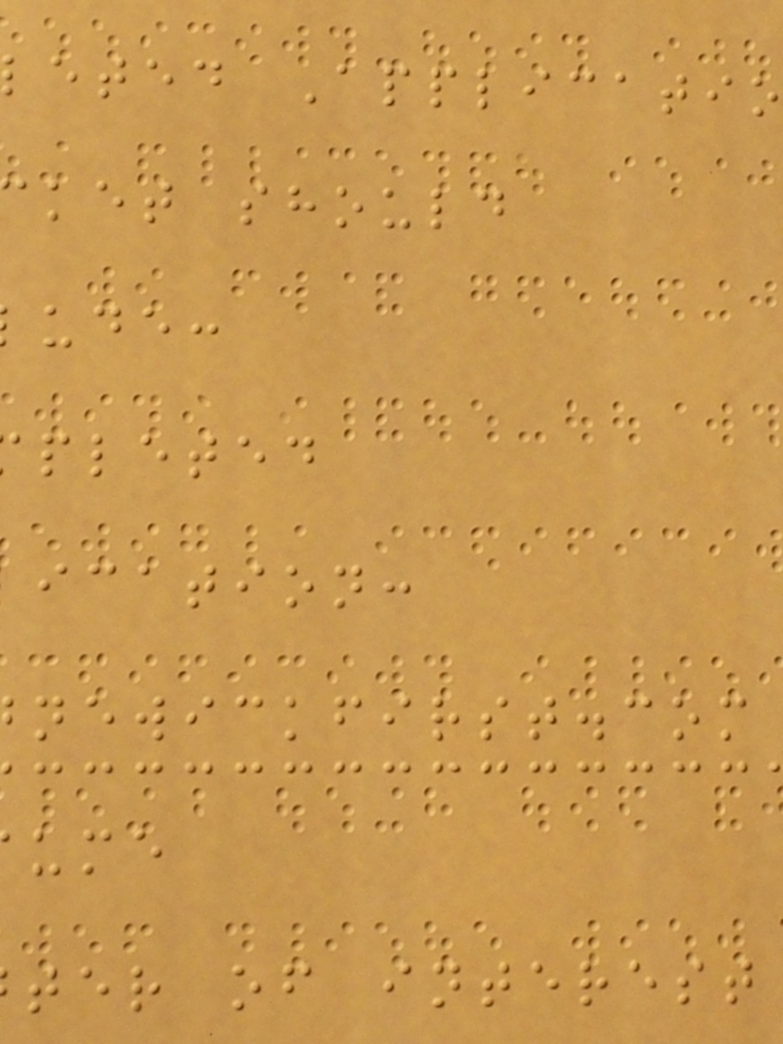eted Applicatio
ket should
ude:
pleted
ication:
newickfirst.com
ter of interest
